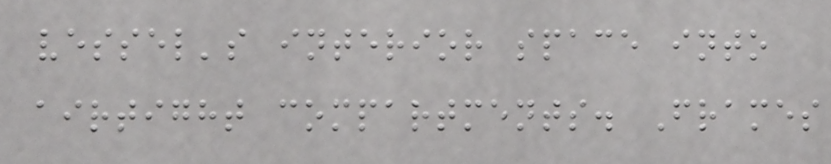vessel's interior space into
airtight compartments. Frames
